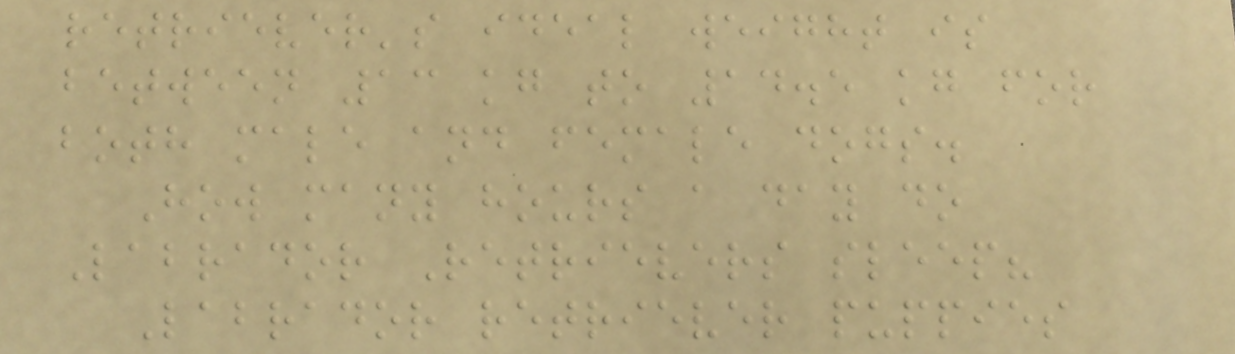retriever's ideal weight is
between 13 kg to 14.5 kg for
both male and female dogs.
How many hours a day do
Labrador Retrievers sleep?
Labrador retriever puppies
